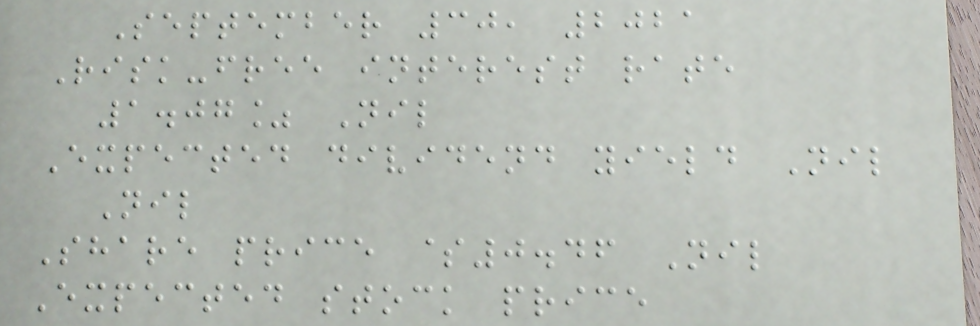September 30, 2021
Risk-free interest rate
1.07% Nil
Expected dividend yield Nil
Nil
Share price $0.46 Nil
Expected stock price
